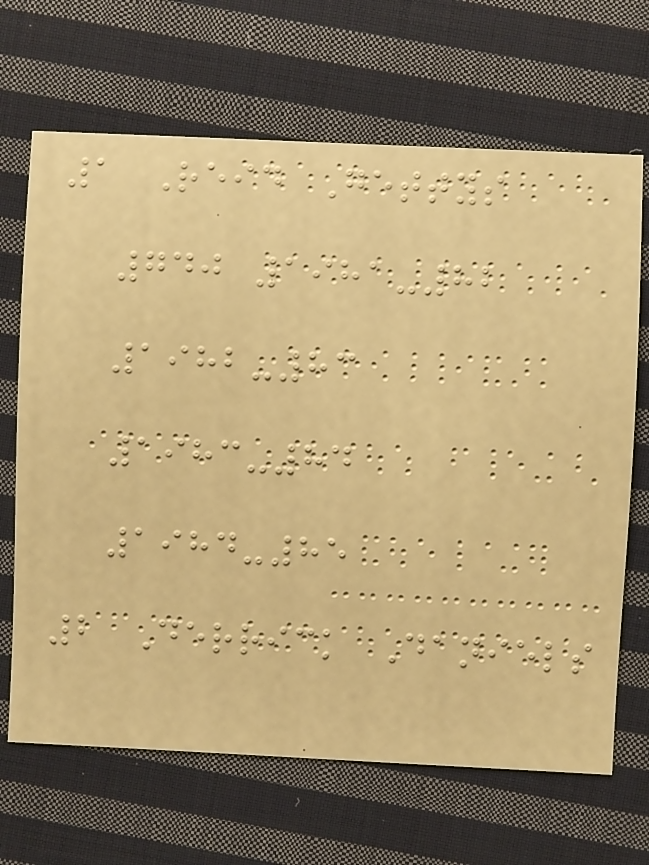1 Reid Gettys
740 1981-82
1982-83
1983-84
1984-85
2 Derrick Daniels
